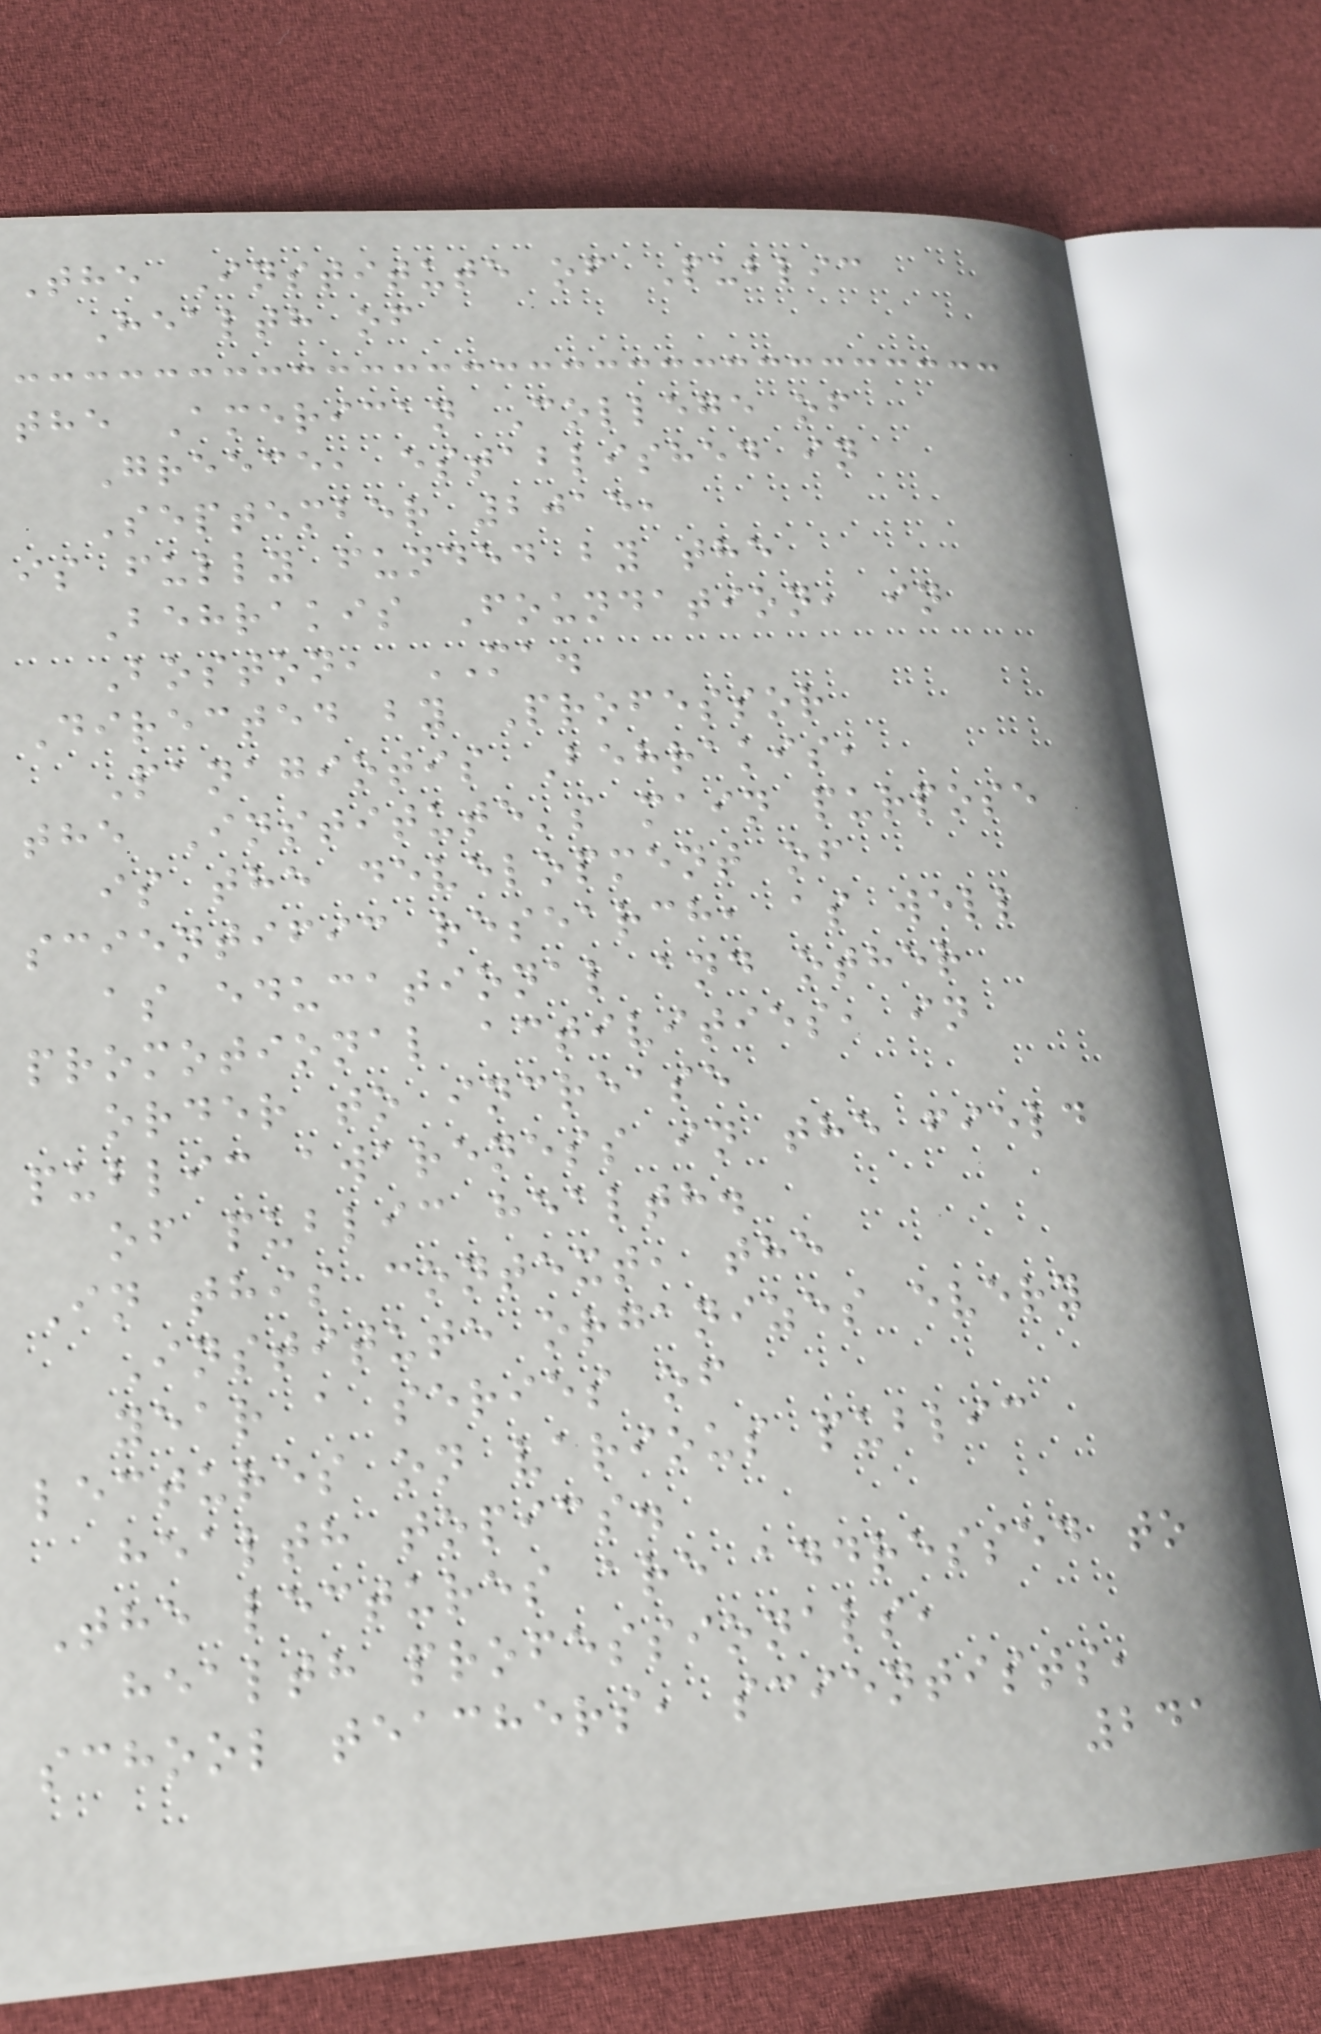The Institute of Public
Health of
the American College of
Greece, established in
September 2015,
is fully funded by the
Behrakis Foundation, in
Boston, MA.
Directed by Professor
Panagiotis Behrakis,
the Institute's main purpose
is the development of
scientific research, as well
as educational and other
promotional activities, in
order to increase
public awareness in the field
of public health.
In this context, the
Institute organizes every
year a series of
lectures on various public
health topics.
The lectures are addressed to
health professionals,
school teachers, scientists,
241
